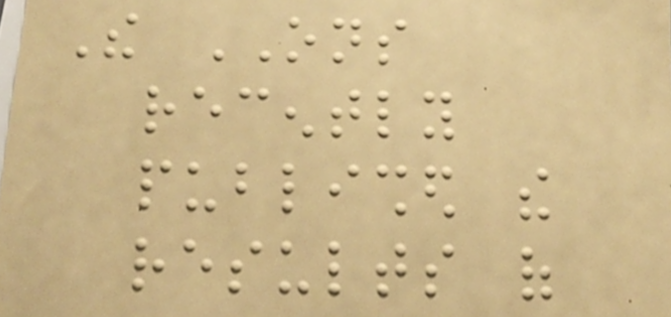The ONS
recently
published the
results of
